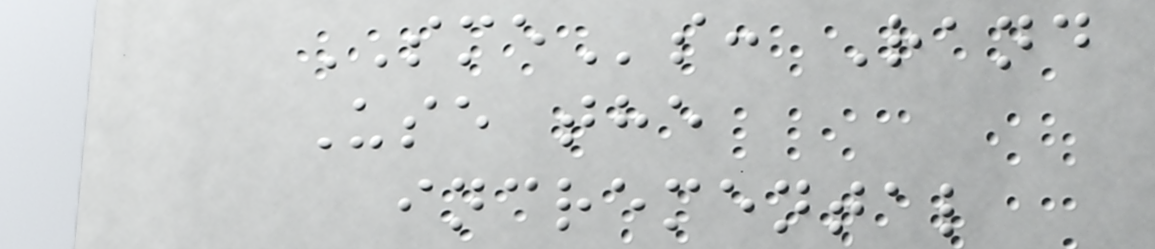SMEs: Rand
Use the
incremental
